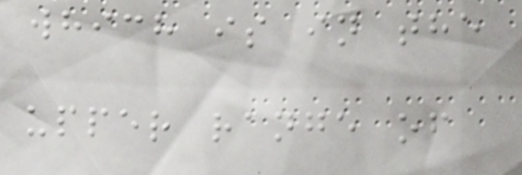which is in the
upper range of
